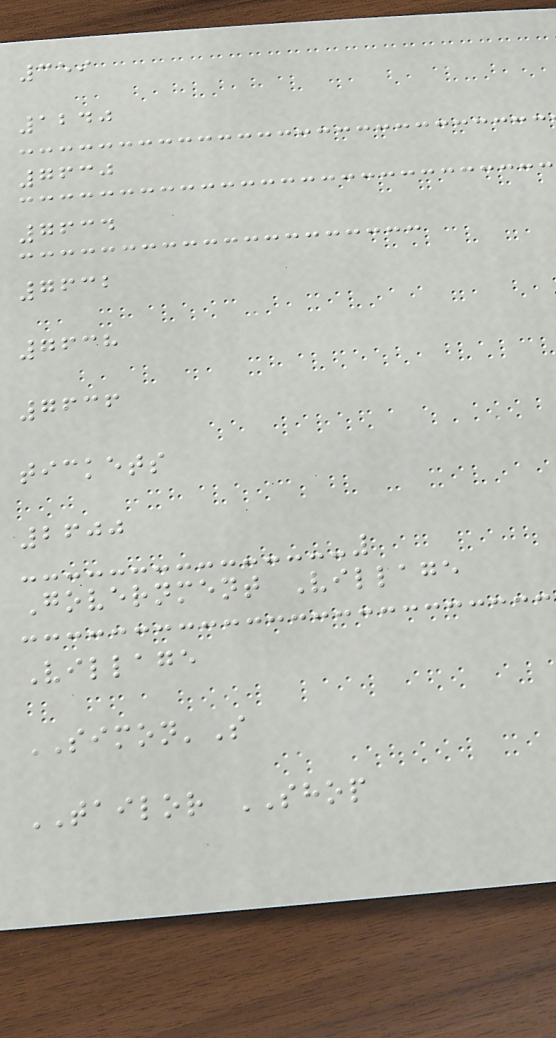359
1240
7630
7634
7632
7638
7636
tickets
2600
Government Village
Village
SIMON'S
TAILOR SHOP
